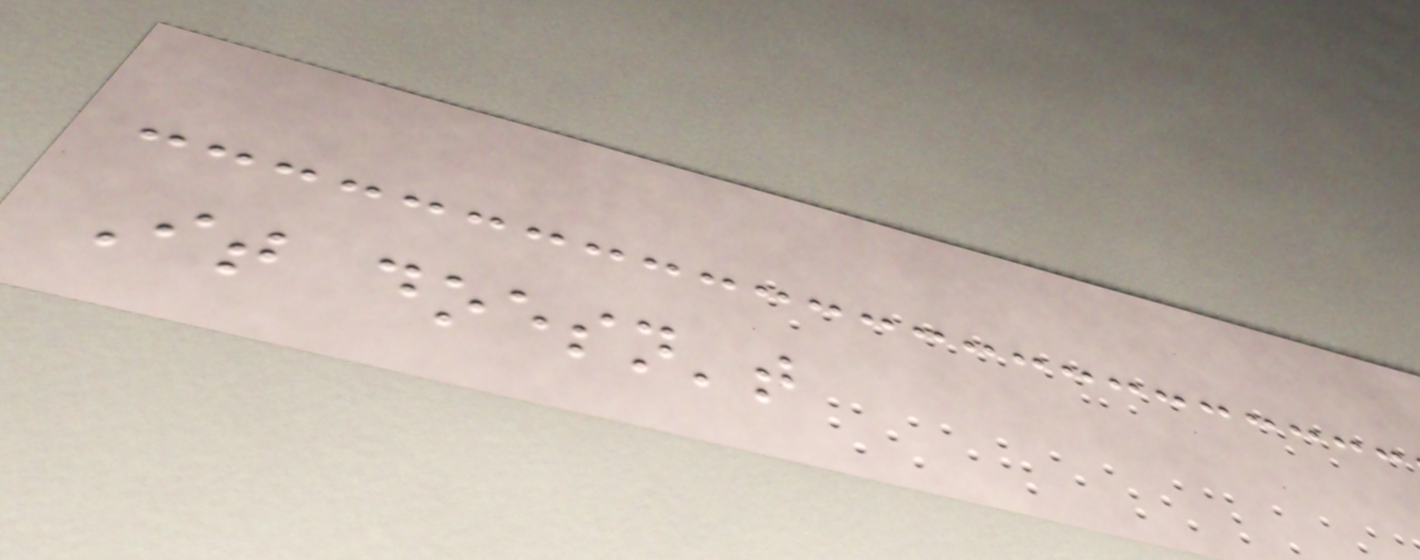It doesn't
